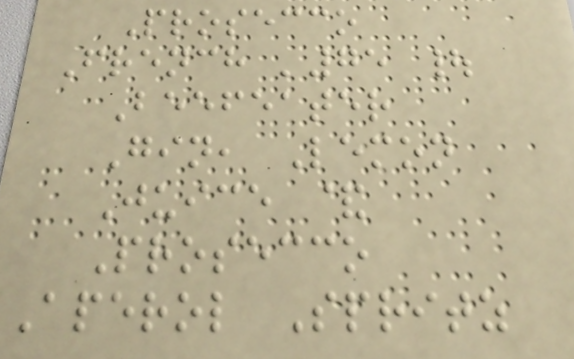Prosecco
French '75 |
Beefeater
Gin, Lemon
Juice &
Prosecco
Aperol Spritz
